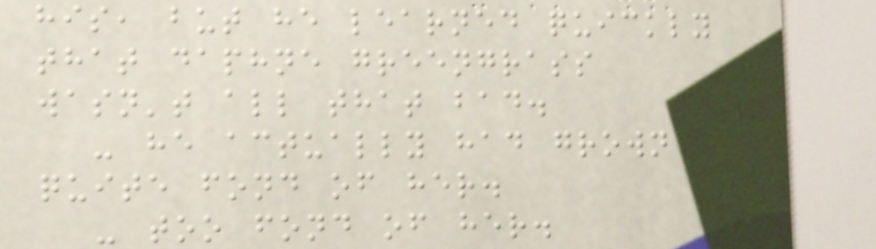his, but he learned quickly
that daphne greengrass
wasn't all that bad.
- he actually had grown
quite fond of her.
- too fond of her.
